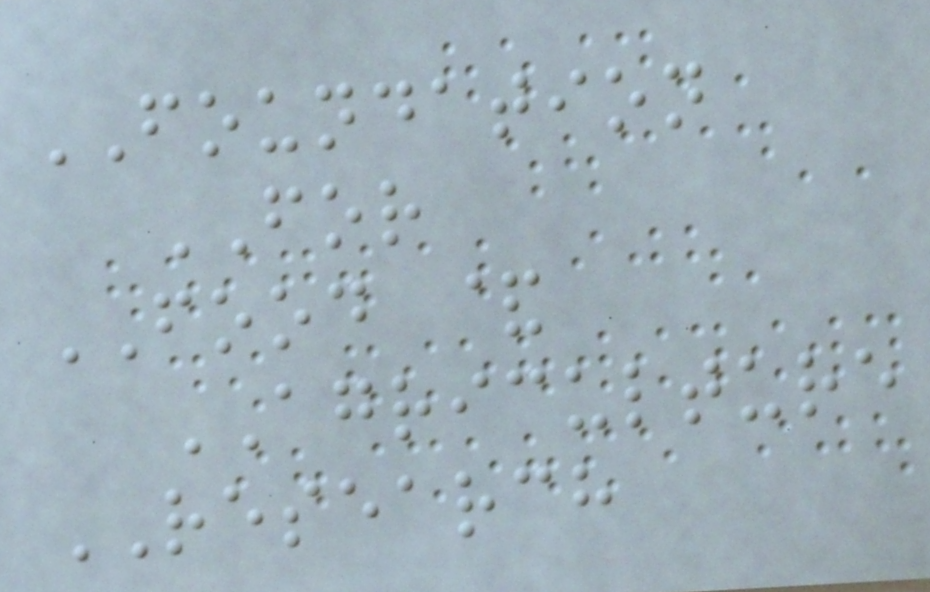FOUNDATION
FOR
FOOD &
AGRICULTURE
RESEARCH
